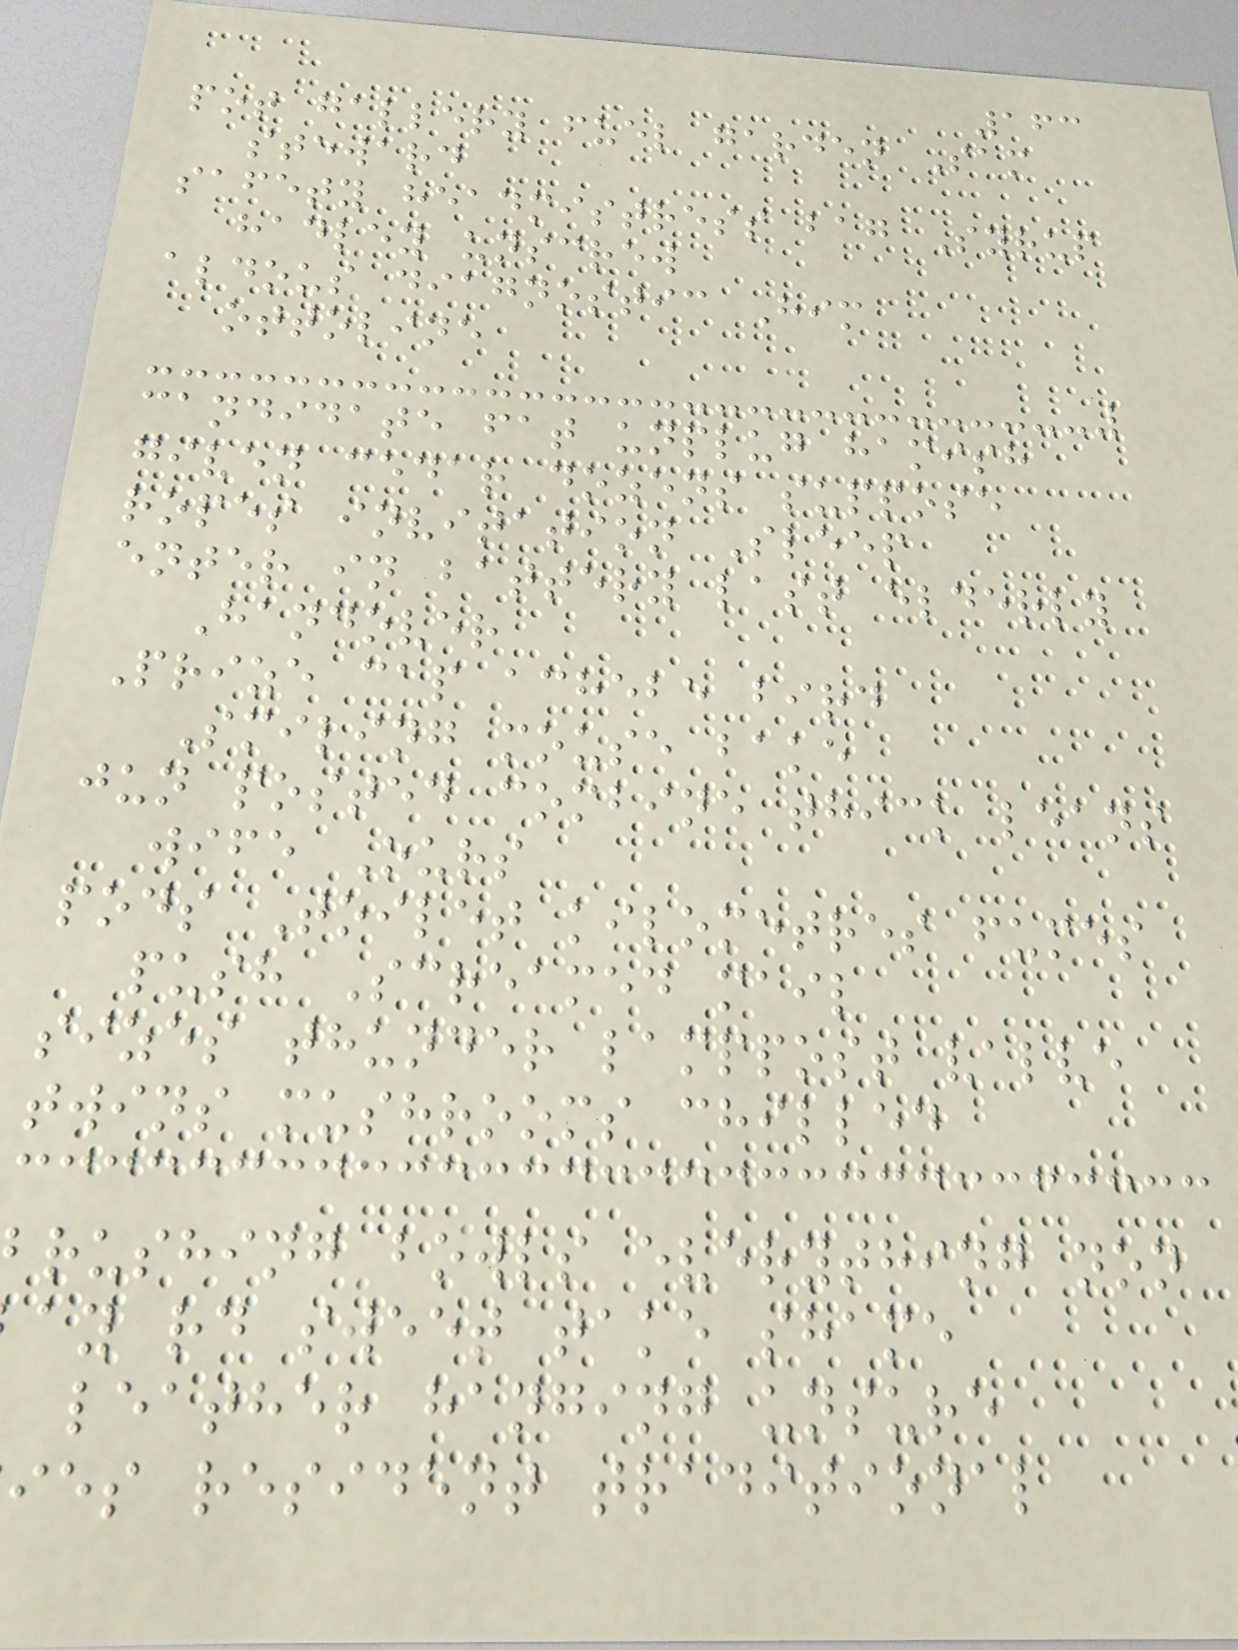163
pot gallery fuel garden Sam
steward
safety headmistress bag Syrup
hadley unscrew
aldous diagnostic Him
ottoline
candidate fat unplug hamish
given cedar dozens suppose
ropes invitation Sleep
enter in battery last elderly
Handover
Prize cap achebe bird
Smiling mouse bake
jun posted combine thick leans
wife Ours
pods Toilet kilometres fumes
push Screamed mail
sizes thunder lamppost valve
twins mushrooms chilled
rushing bowls everything non
ay rd sweet take shame
leather hanging unsure
ies resident traditional
